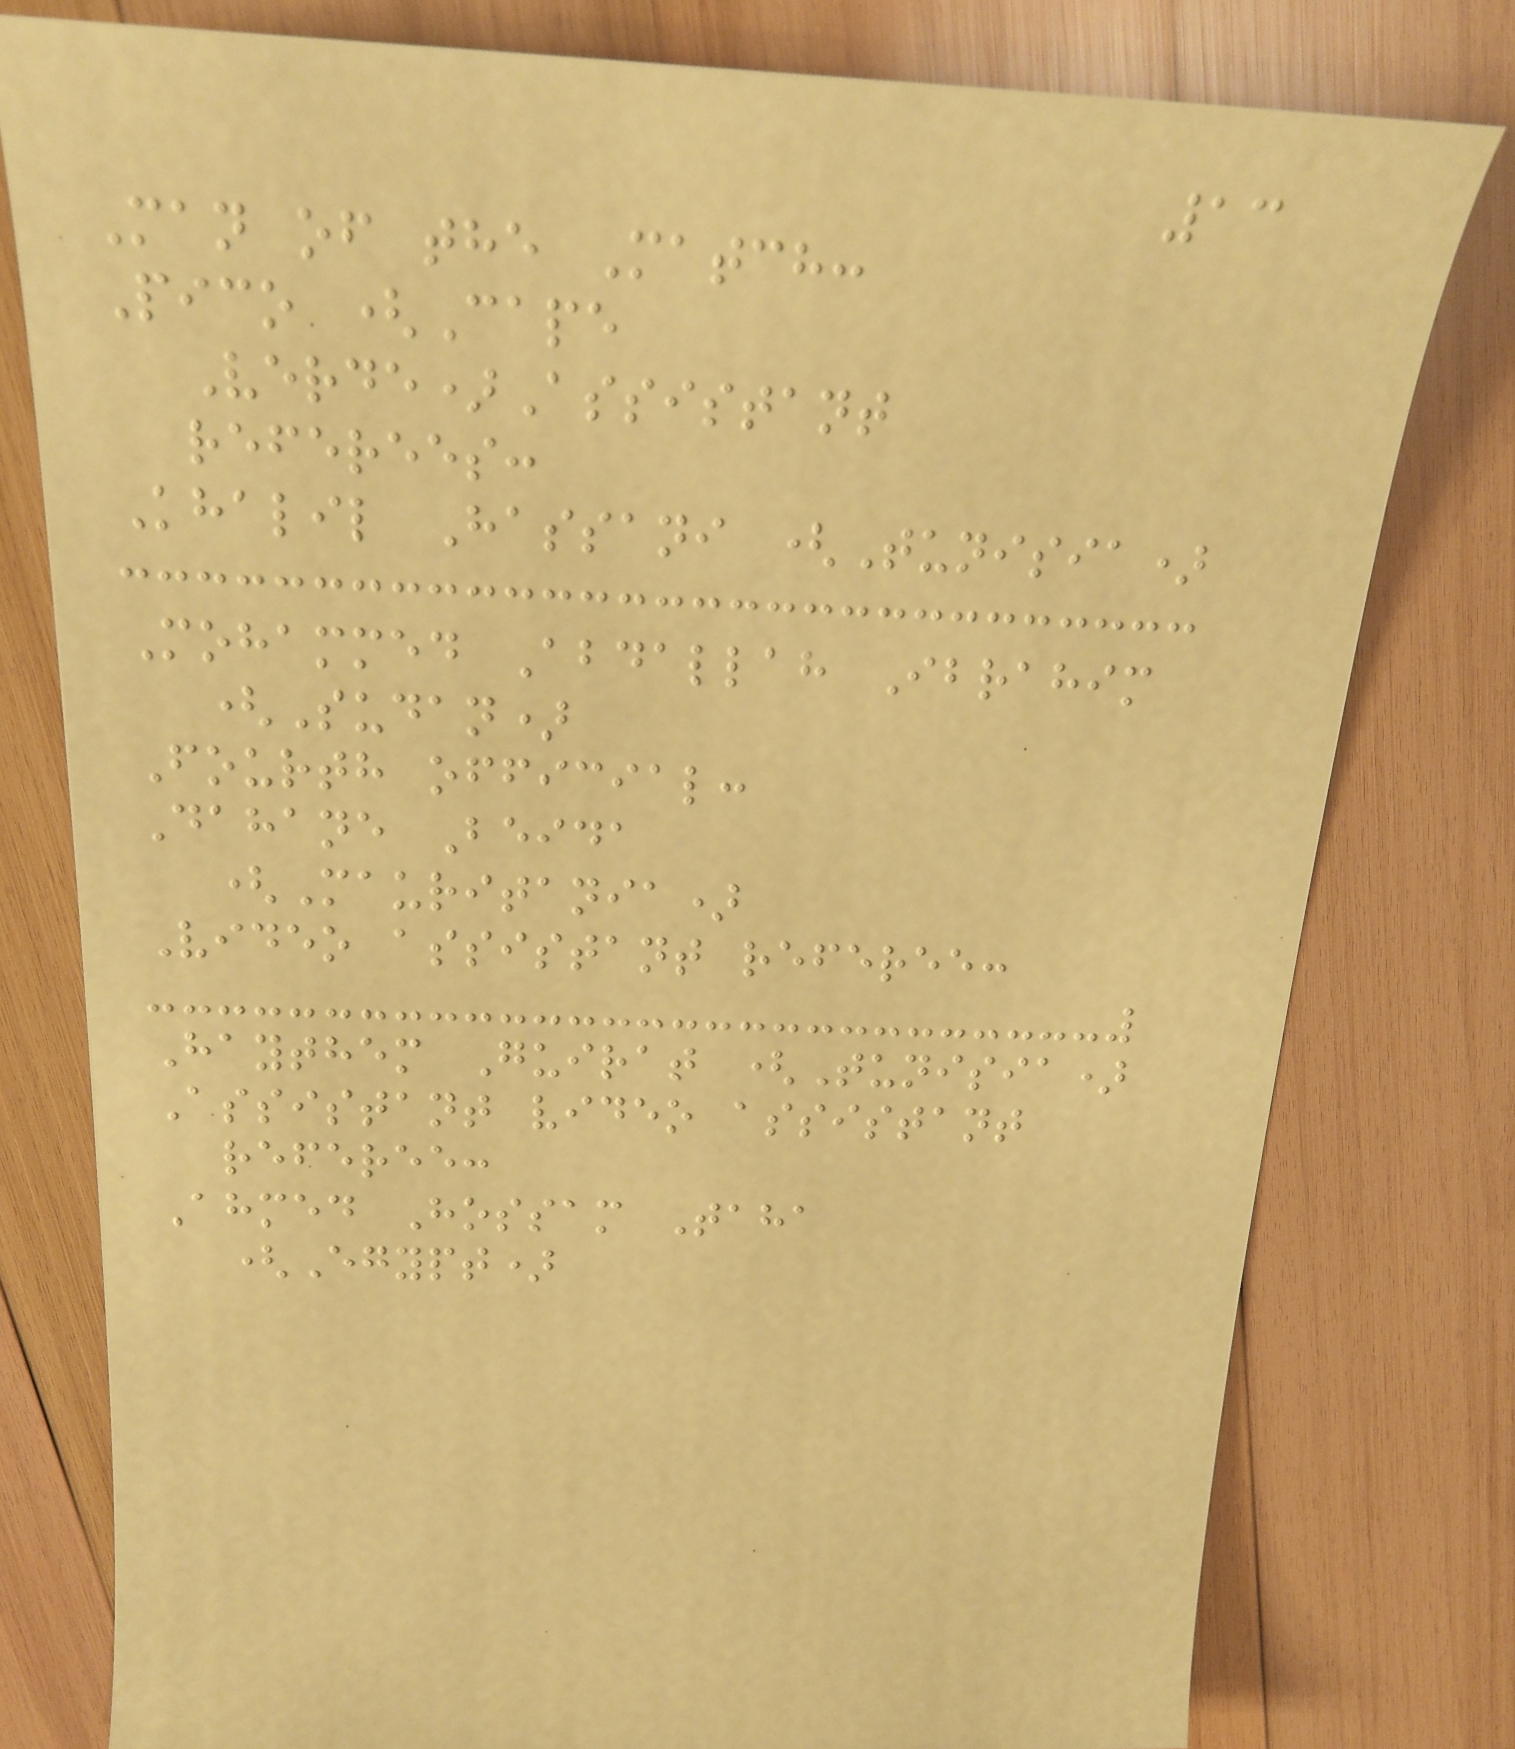13
Man of the Match:
Pico (Cape
Verde)Assistant
referees:
Khalil Hassani (Tunisia)
Mohammed Abdallah Ibrahim
(Sudan)
Fourth official:
Dahane Beida
(Mauritania)
Video assistant referee:
Haythem Guirat (Tunisia)
Assistant video assistant
referee:
Ahmed Hossam Taha
(Egypt)
